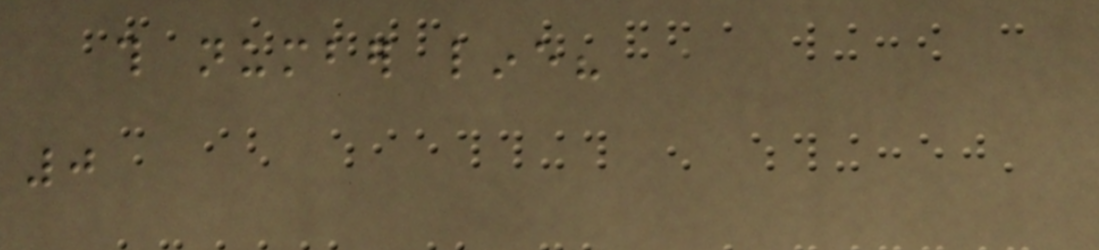this number line?
0
